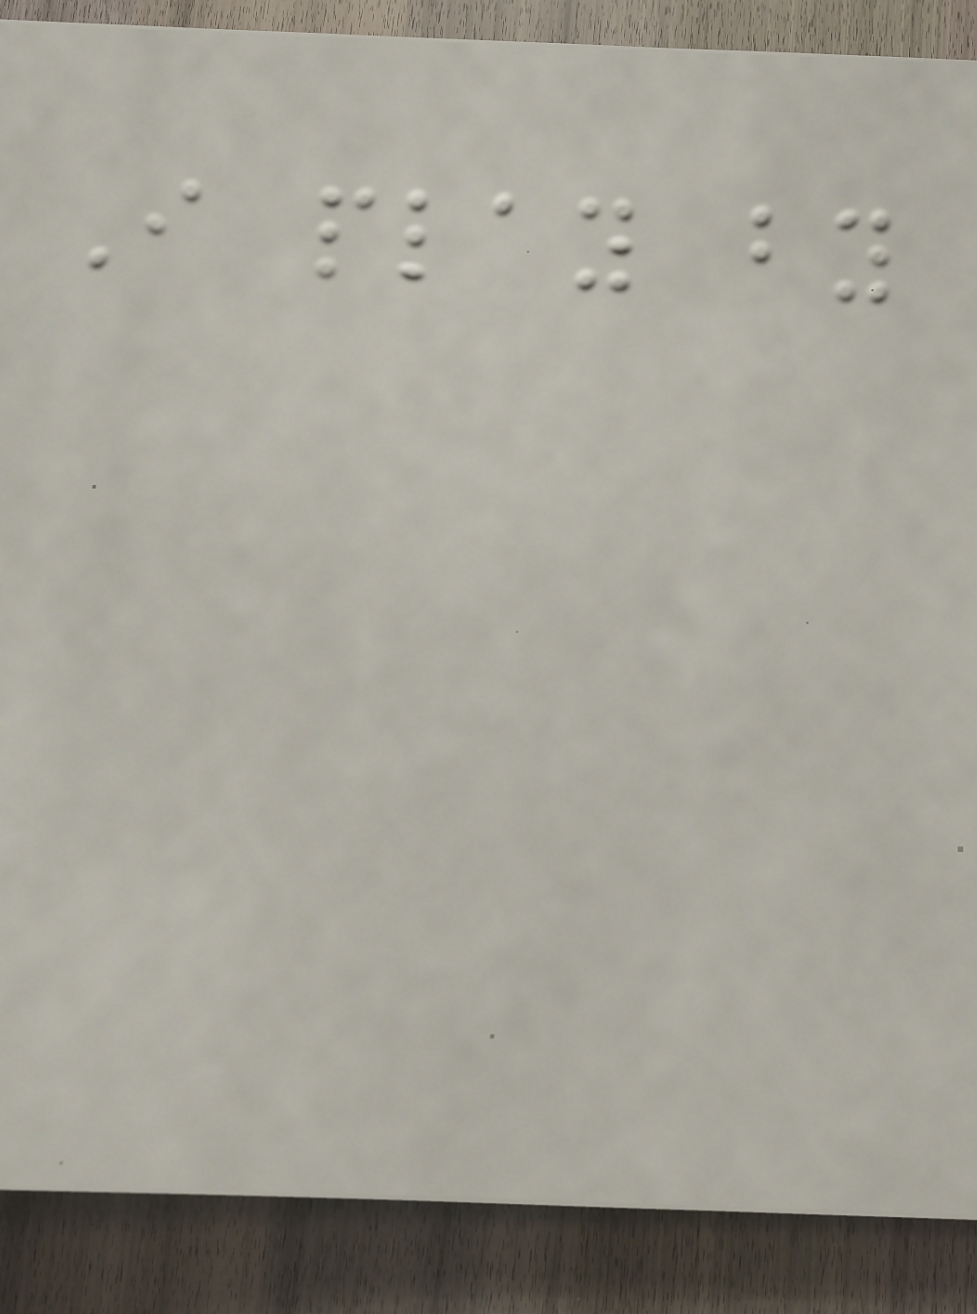I play by
